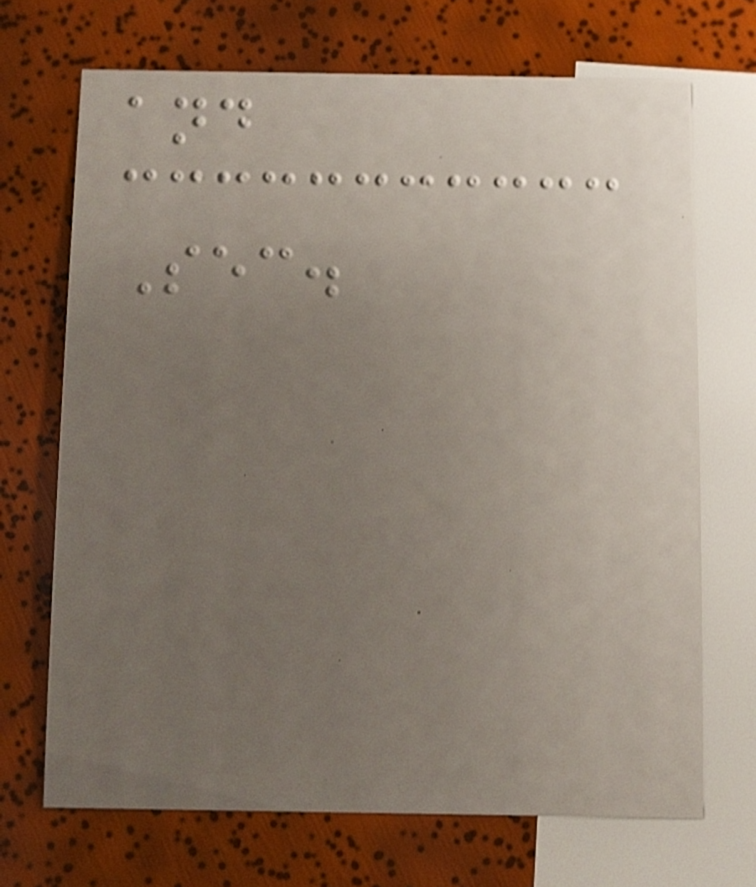and
Sec.
